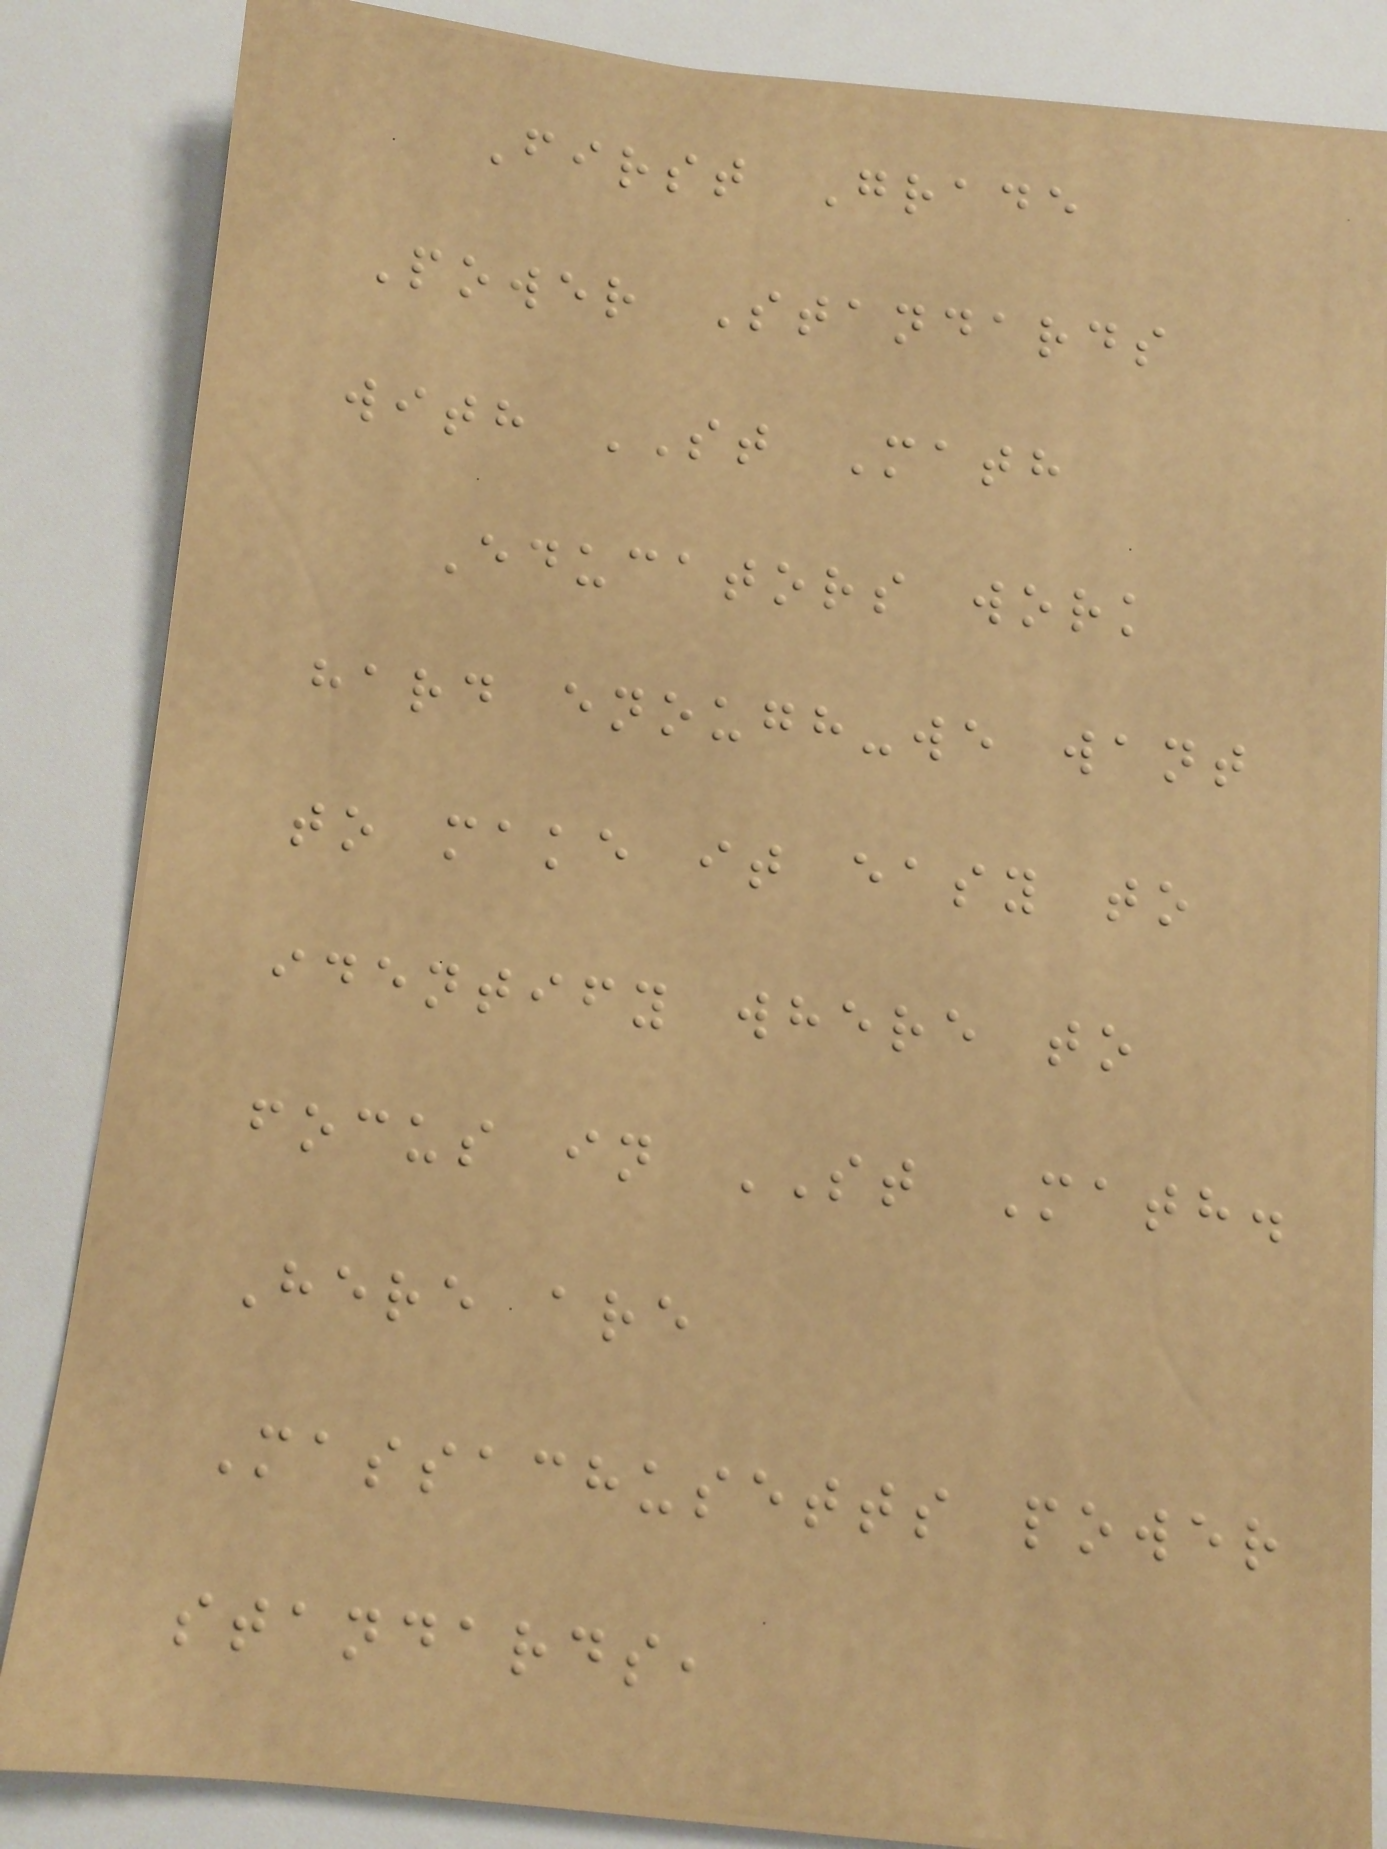First Grade
Power Standards
with ST Math
Educators work
hard enough-we want
to make it easy to
identify where to
focus in ST Math.
Here are
Massachusetts power
standards,
